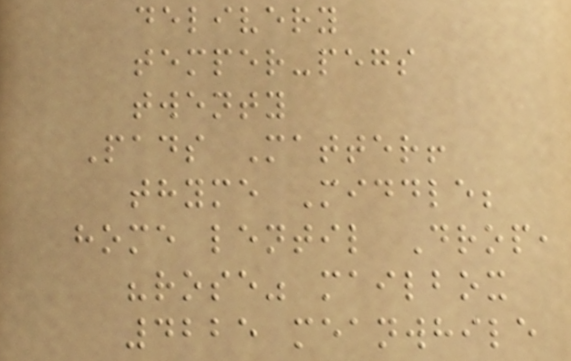delivery
temper-pegs
twenty
Pads Matter!
thyme Middle;
home lentil Drop,
"rose" mailbox
4225 meanwhile
